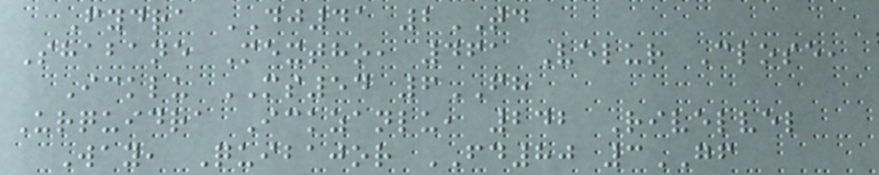Fydra DJ41 2TD
Shabane Mextho, 461 Velur Close,
Icklu MS54 6FH
Urquidra Ickzanlu, 242 Rivelvel
Way, Quibajor FD80 3GF
